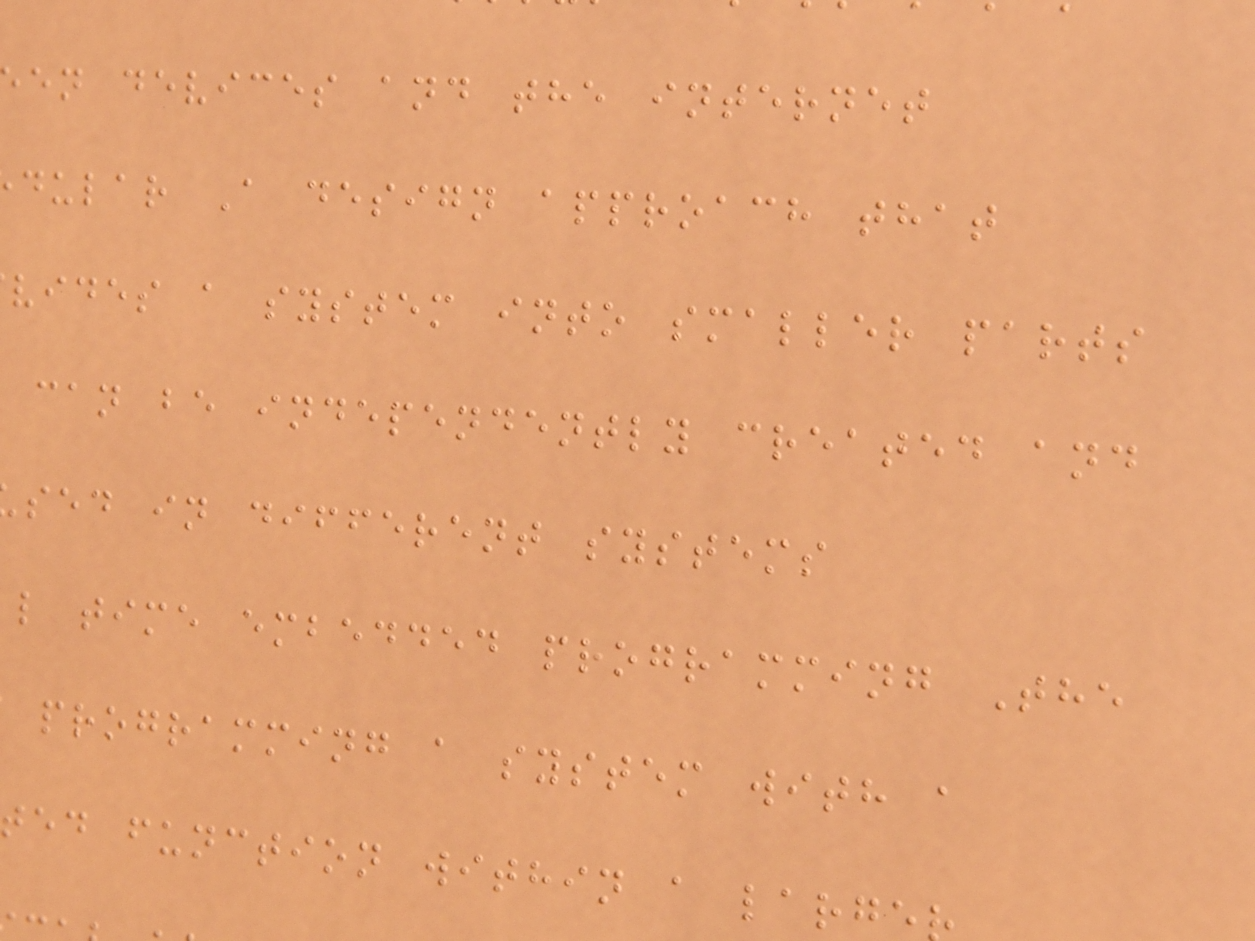en devices and the internet
dular A design approach that
vides a system into smaller parts
can be independently created and
sed in different systems
l time embedded programming The
programming a system with a
ted function within a large
